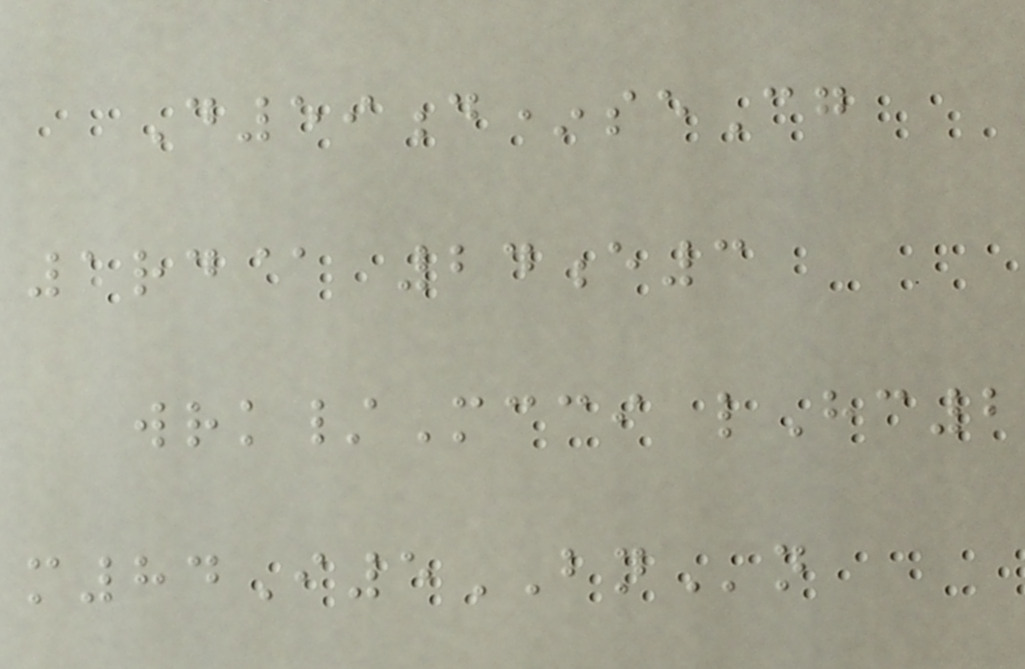D59d*seCg
1rd@ 24e3
wrk/Mcci lHc2
m84I5BNn
